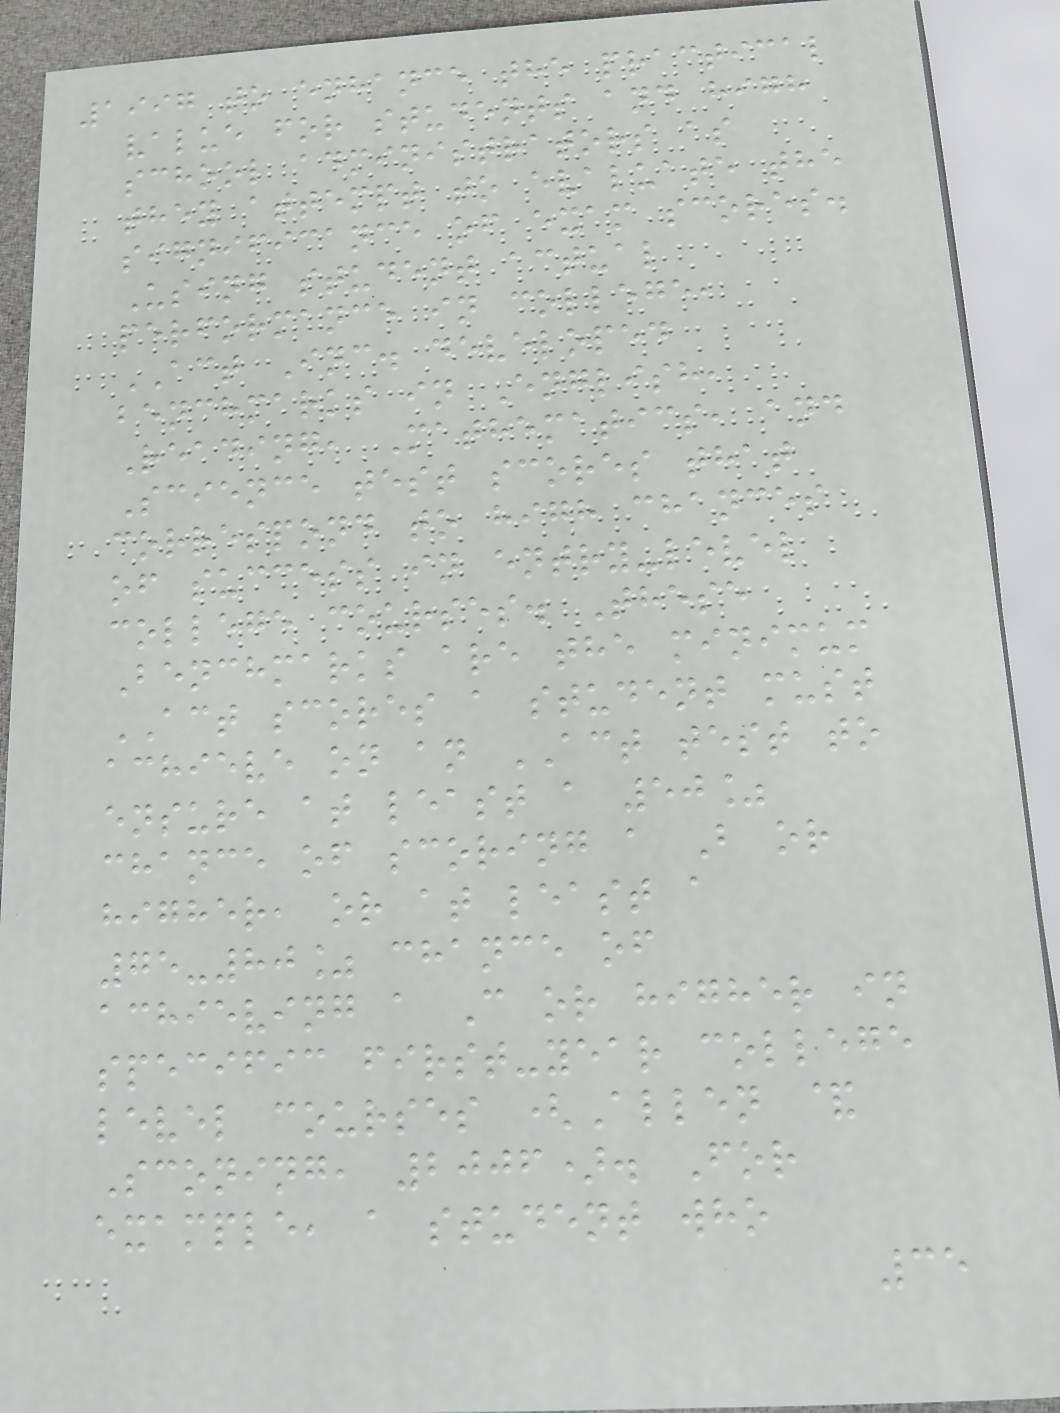1997 to enhance the practical
value for students and high
school administrators as
they attempt to evaluate the
significance of exam scores.
Using student actual
performance in college,
ACT Inc. developed
benchmarks in English,
Reading, Mathematics, and
Science test scores that
correspond to high chances
of success in entry-level
college courses. These
Benchmarks are the minimum
ACT scores a student must
achieve on an ACT test to
ensure at least a 50%
chance of scoring a B or
higher, or at least a
75-80% chance of
achieving a C or higher in
specific first-year college
level courses (Allen &
Sconing, 2006). For
example, a student who
35
